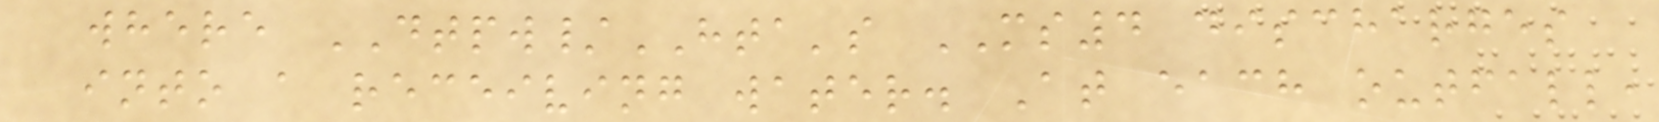where DTPW/HTA's MS4 discharges
into a receiving water. At each outfall,
